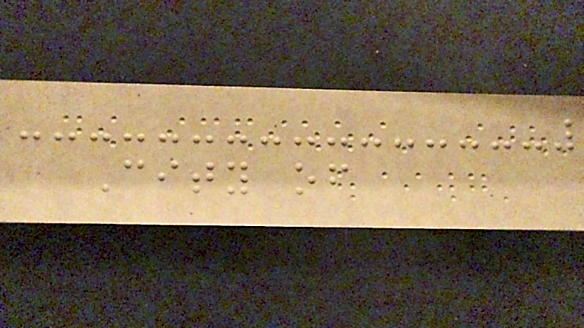City of
